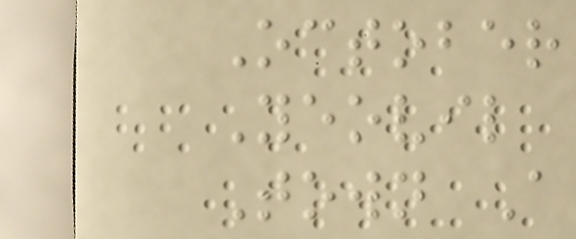October
Yeovil
Town A
